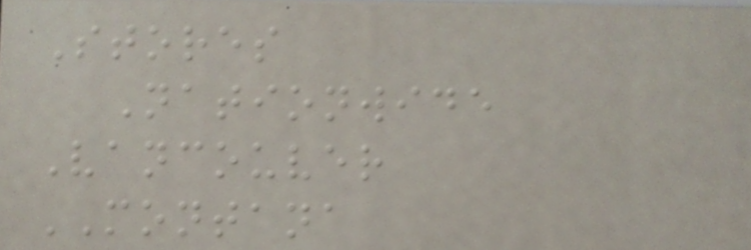Stores
Nationwide
Vancouver
MONTANA
